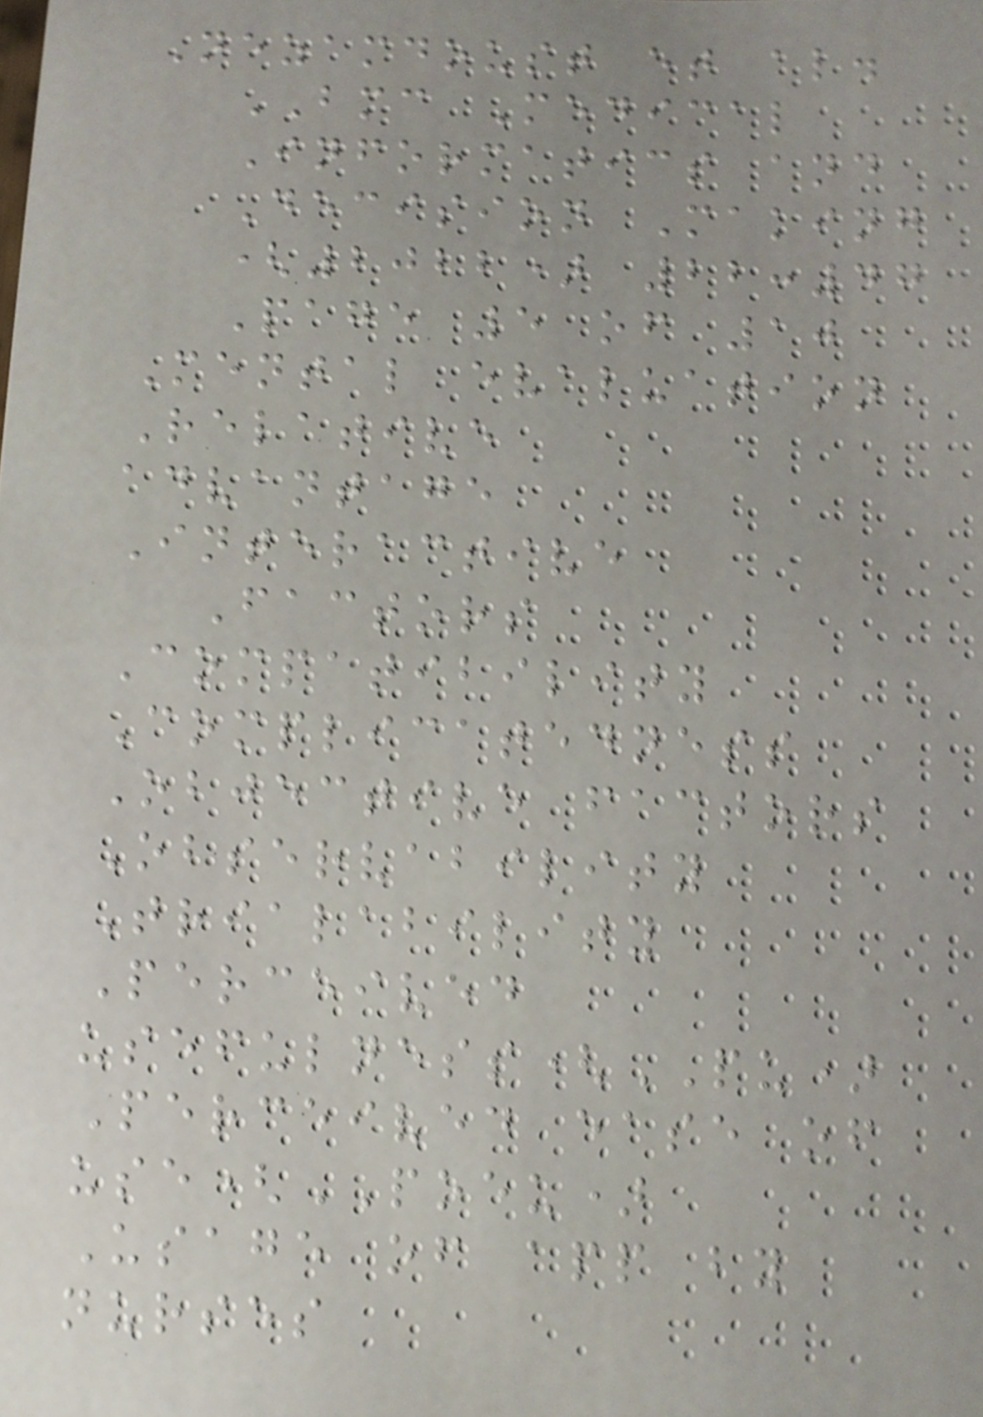Nezamdoust et al.
BMC Medical
Informatics and
Decision Making
(2022) 22:47
Page 5 of 10
Mental evaluation
Relative
advantage
Interactive
Factors
Compatibility
Complicatedness
Objective factors
Observability
Trialability
Perceived
usefulness(PU)
Perceived ease of
use(POEU)
Usage of app by
nurses
